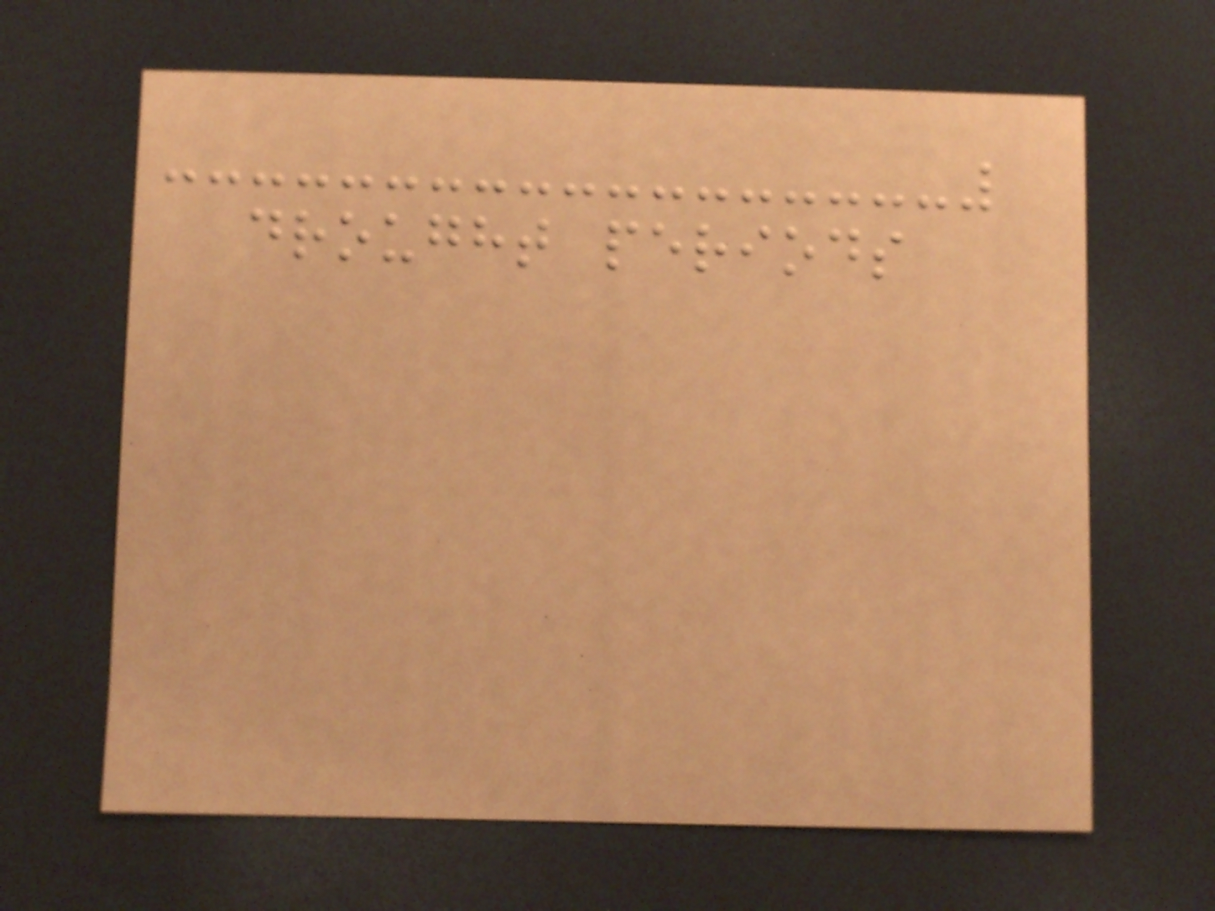drought periods
